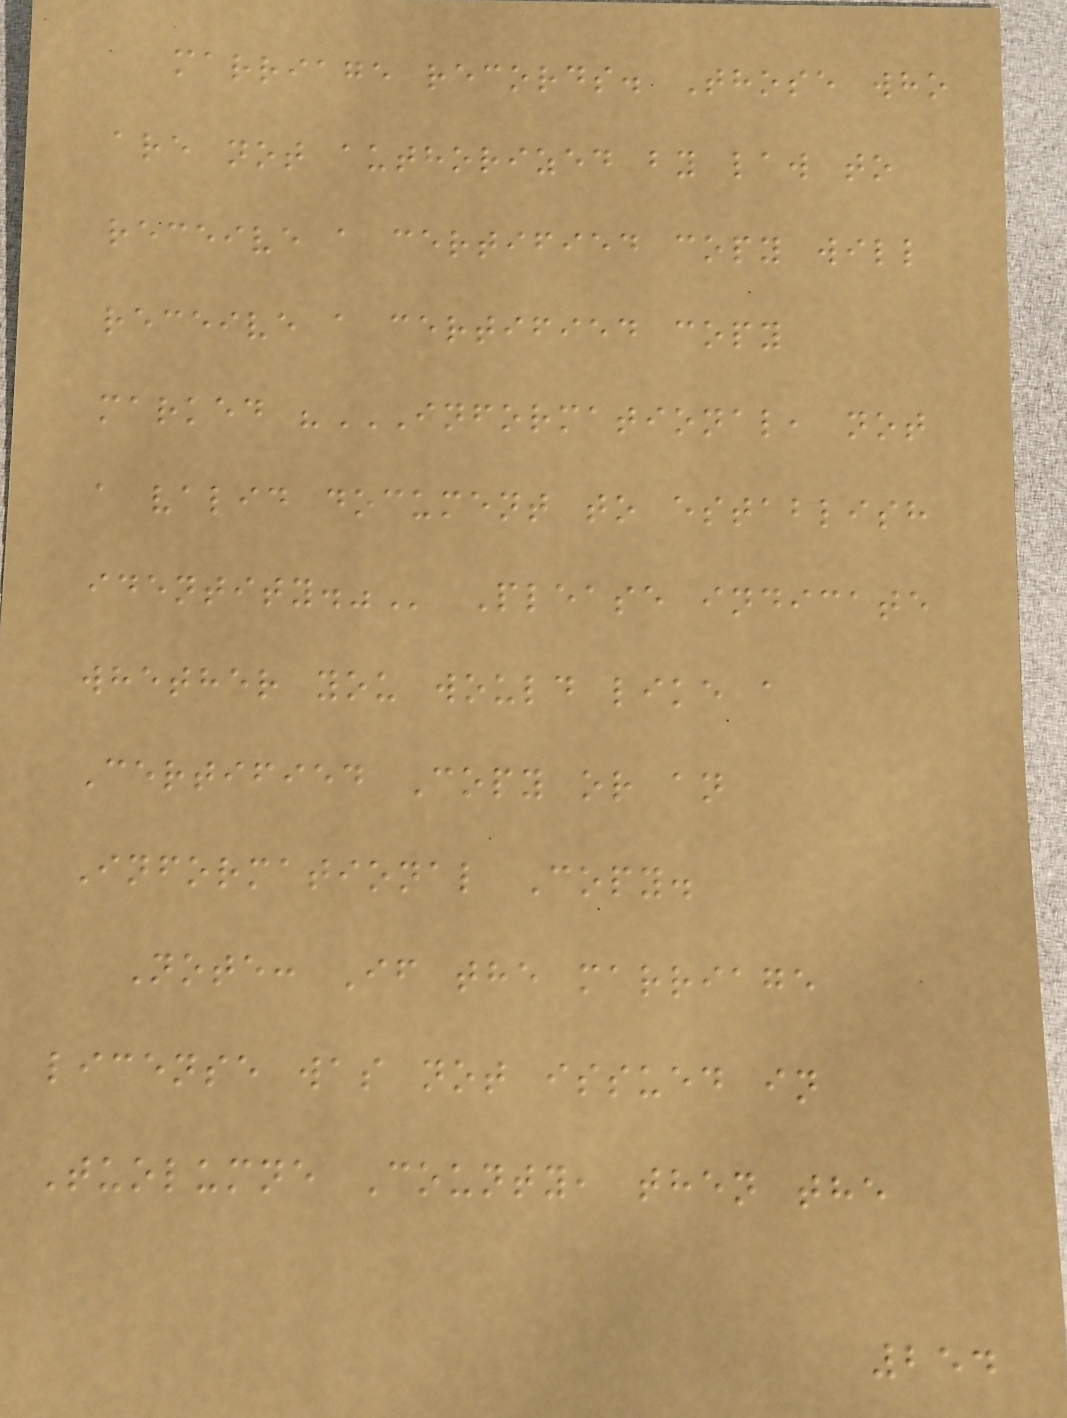marriage records. Those who
are not authorized by law to
receive a certified copy will
receive a certified copy
marked "INFORMATIONAL, NOT
A VALID DOCUMENT TO ESTABLISH
IDENTITY." Please indicate
whether you would like a
Certified Copy or an
Informational Copy.
Note: If the marriage
license was not issued in
Tuolumne County, then the
254
